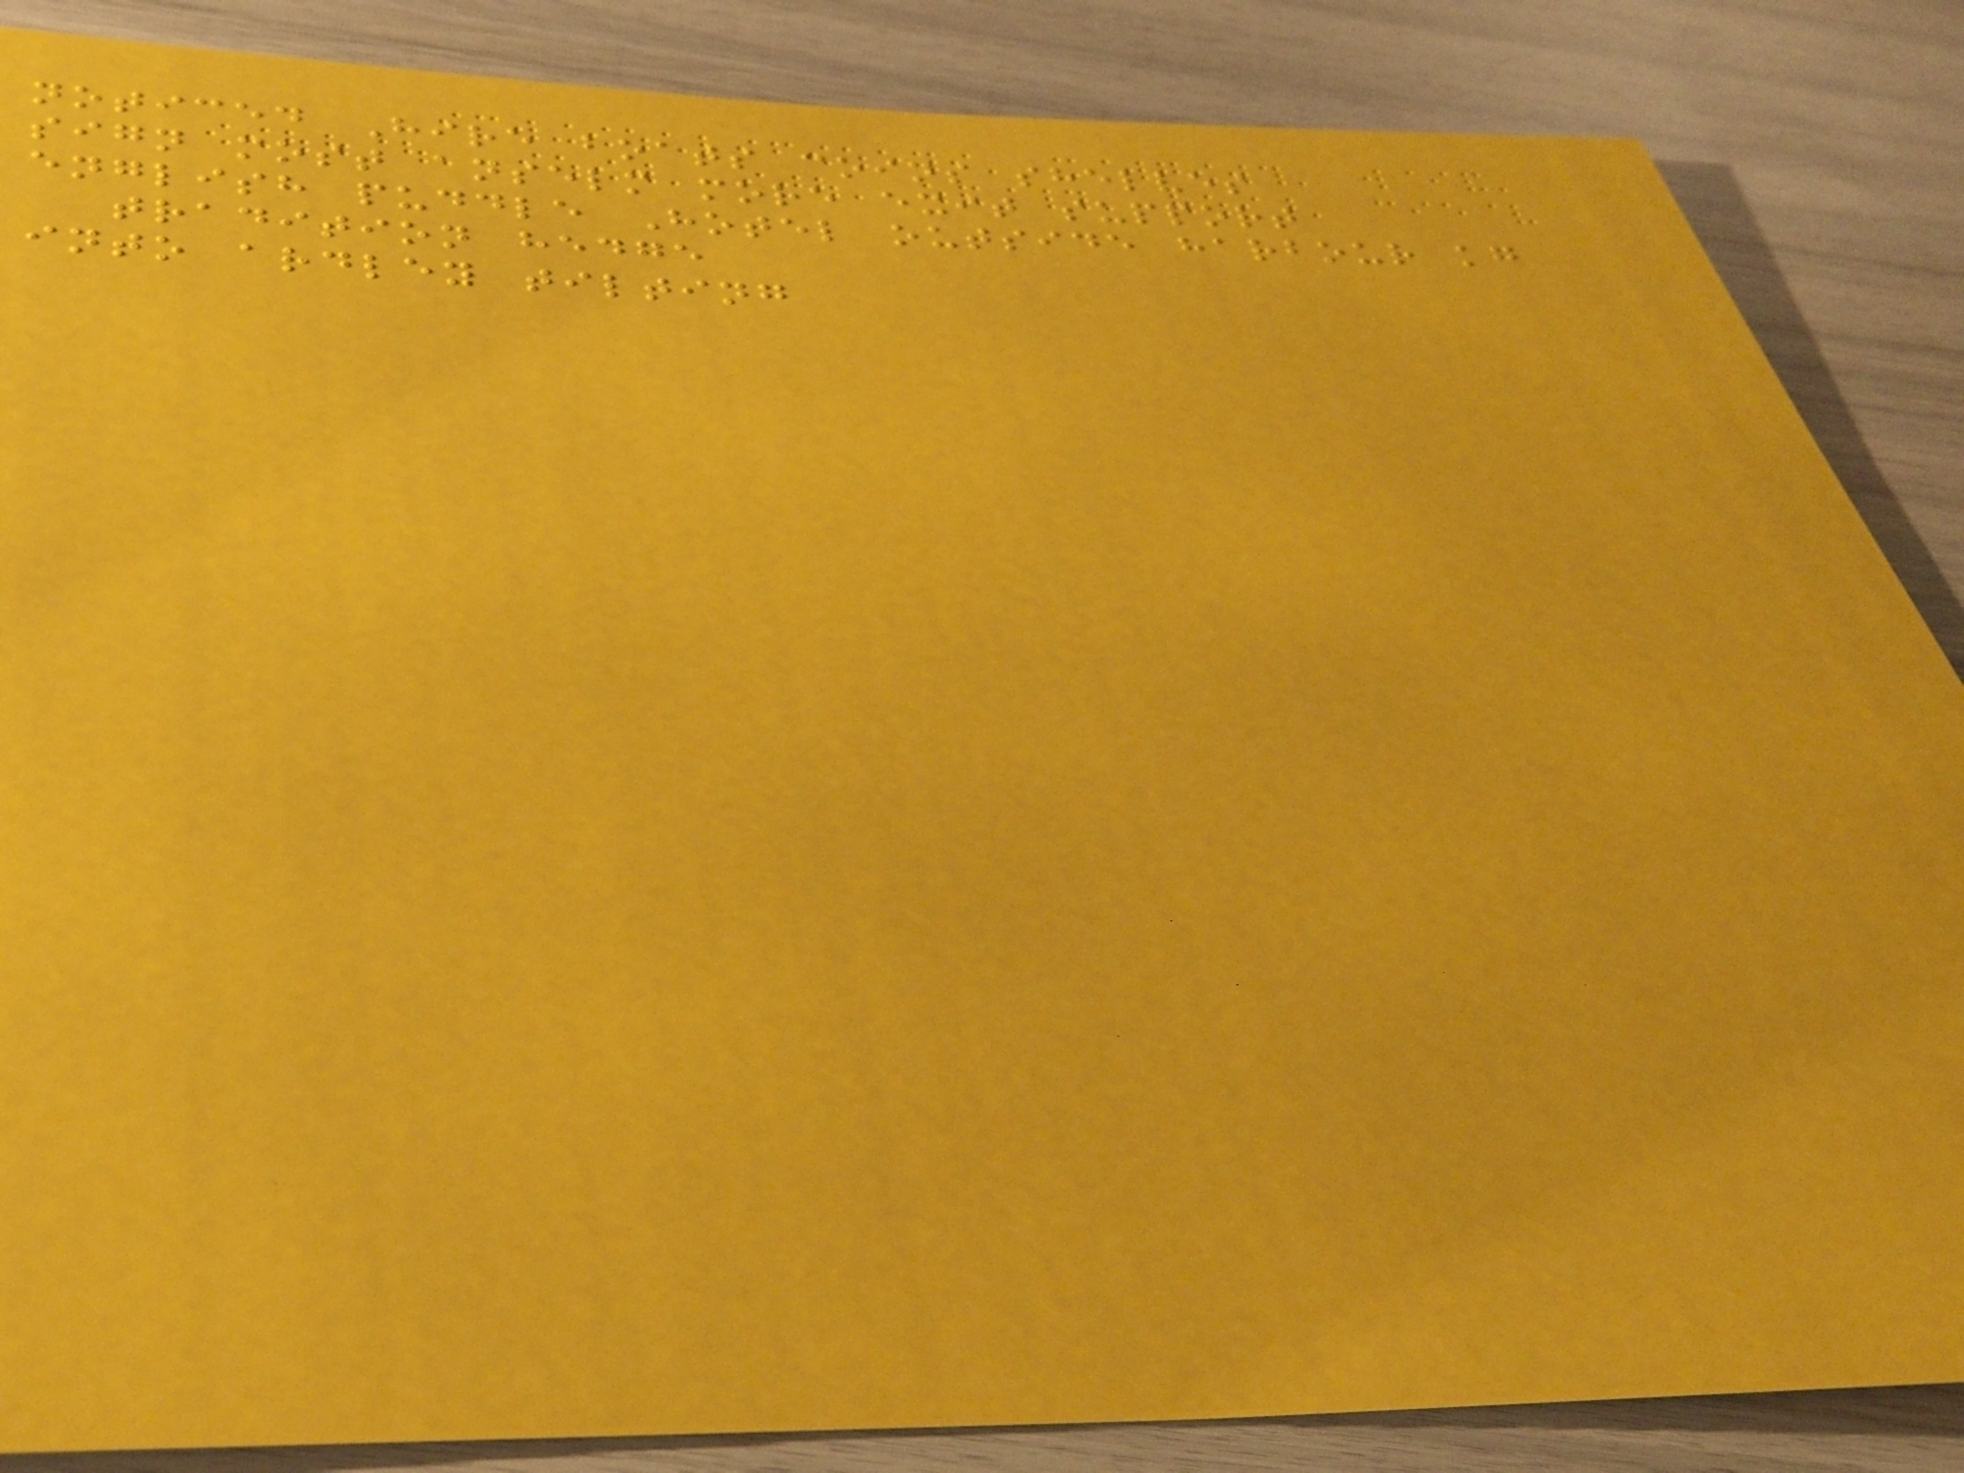noticed Hire boats coins shelves
sign most anselm more exit support
english puddle Hotel outside harbour kg
tradition hedge
into ardley tilting
